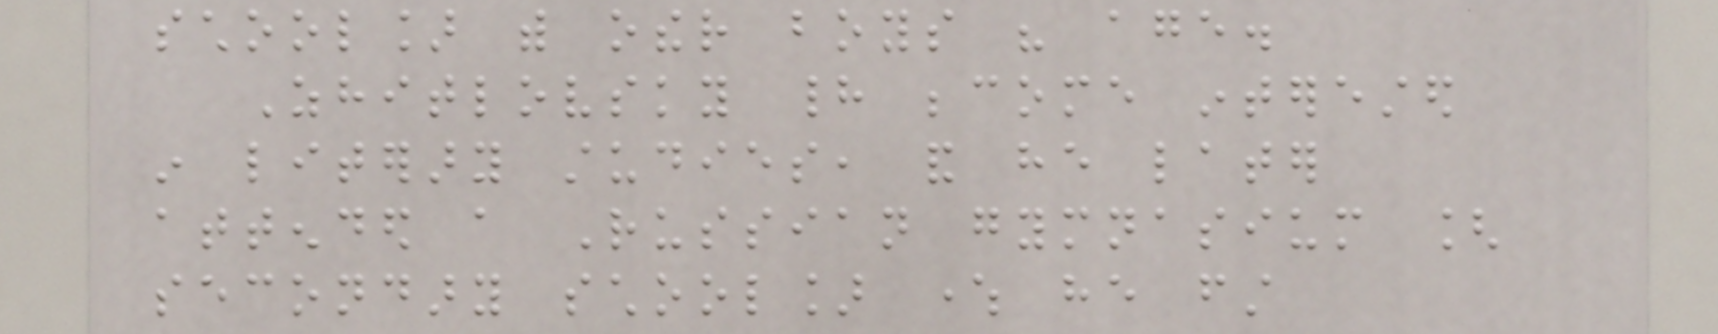school] with other boys his age.
Zhitlovsky had become interested
in literary studies, and he later
attended a Russian gymnasium [
secondary school] where he first
